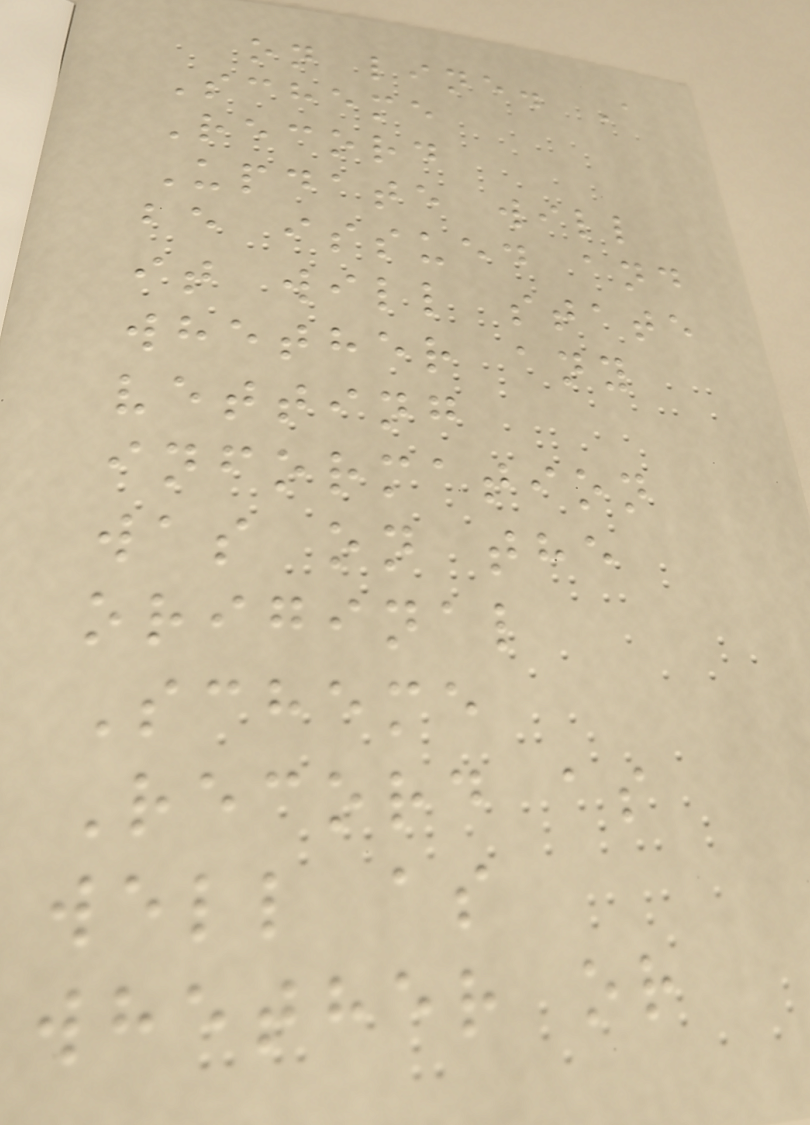on line. A
Scheme
Record
Update will
be issued and
it will state
whether any
vetting
information
was on the
original
Scheme
Record as
well as
whether or
